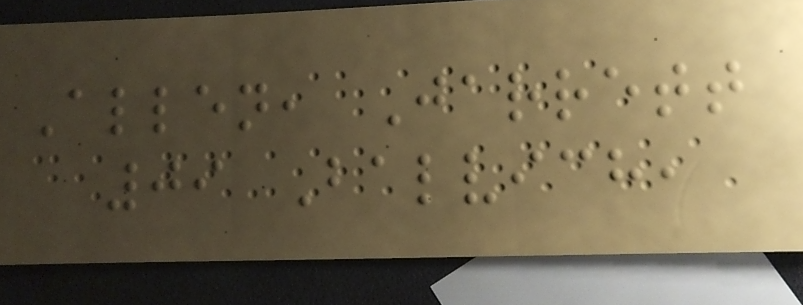Allen, Jarrett
09 Balvich,
